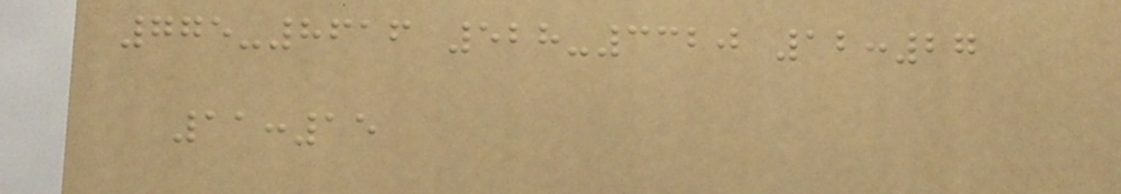775-8616 528-3320 12:27
11:15
